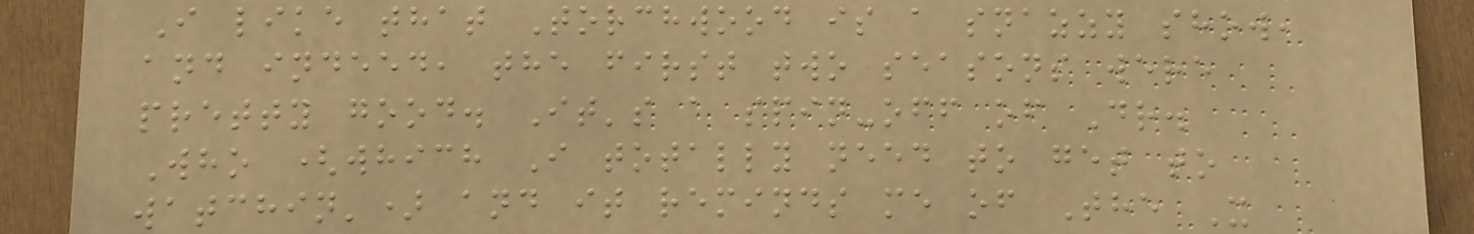I like that Torchwood is a snazzy show,
and indeed, the first two seasons were
pretty good. It's a spin-off of Dr.
Who (which I totally need to get to
watchin') and it reminds me of The X
